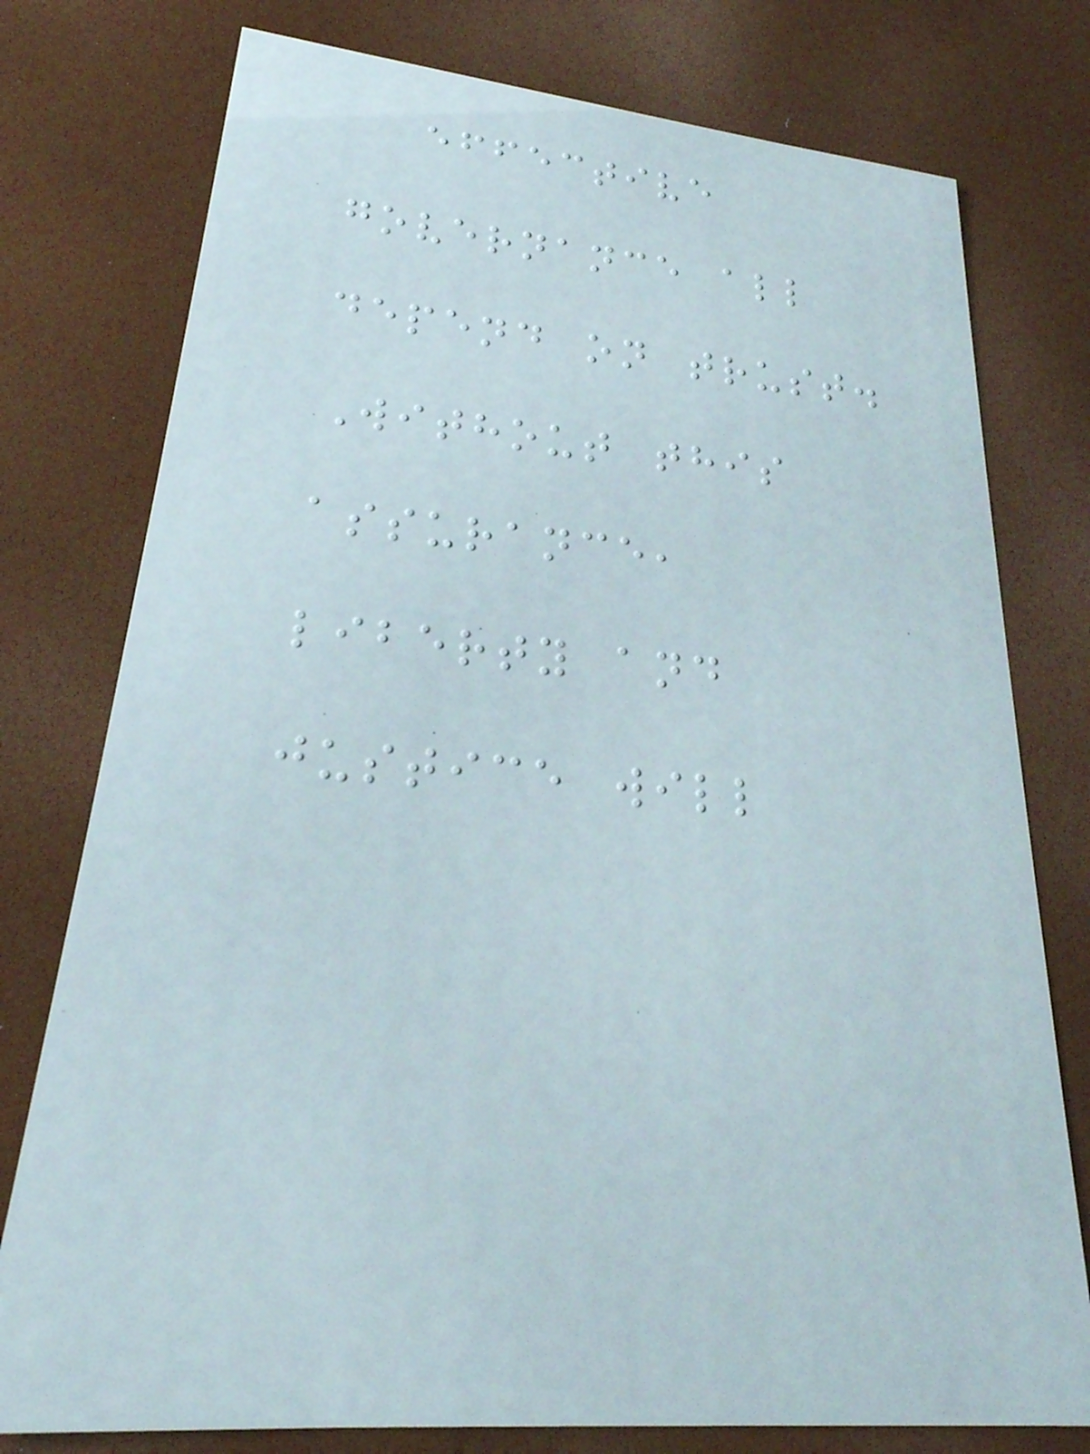effective
governance all
depend on trust.
Without this
assurance,
liberty and
justice will
